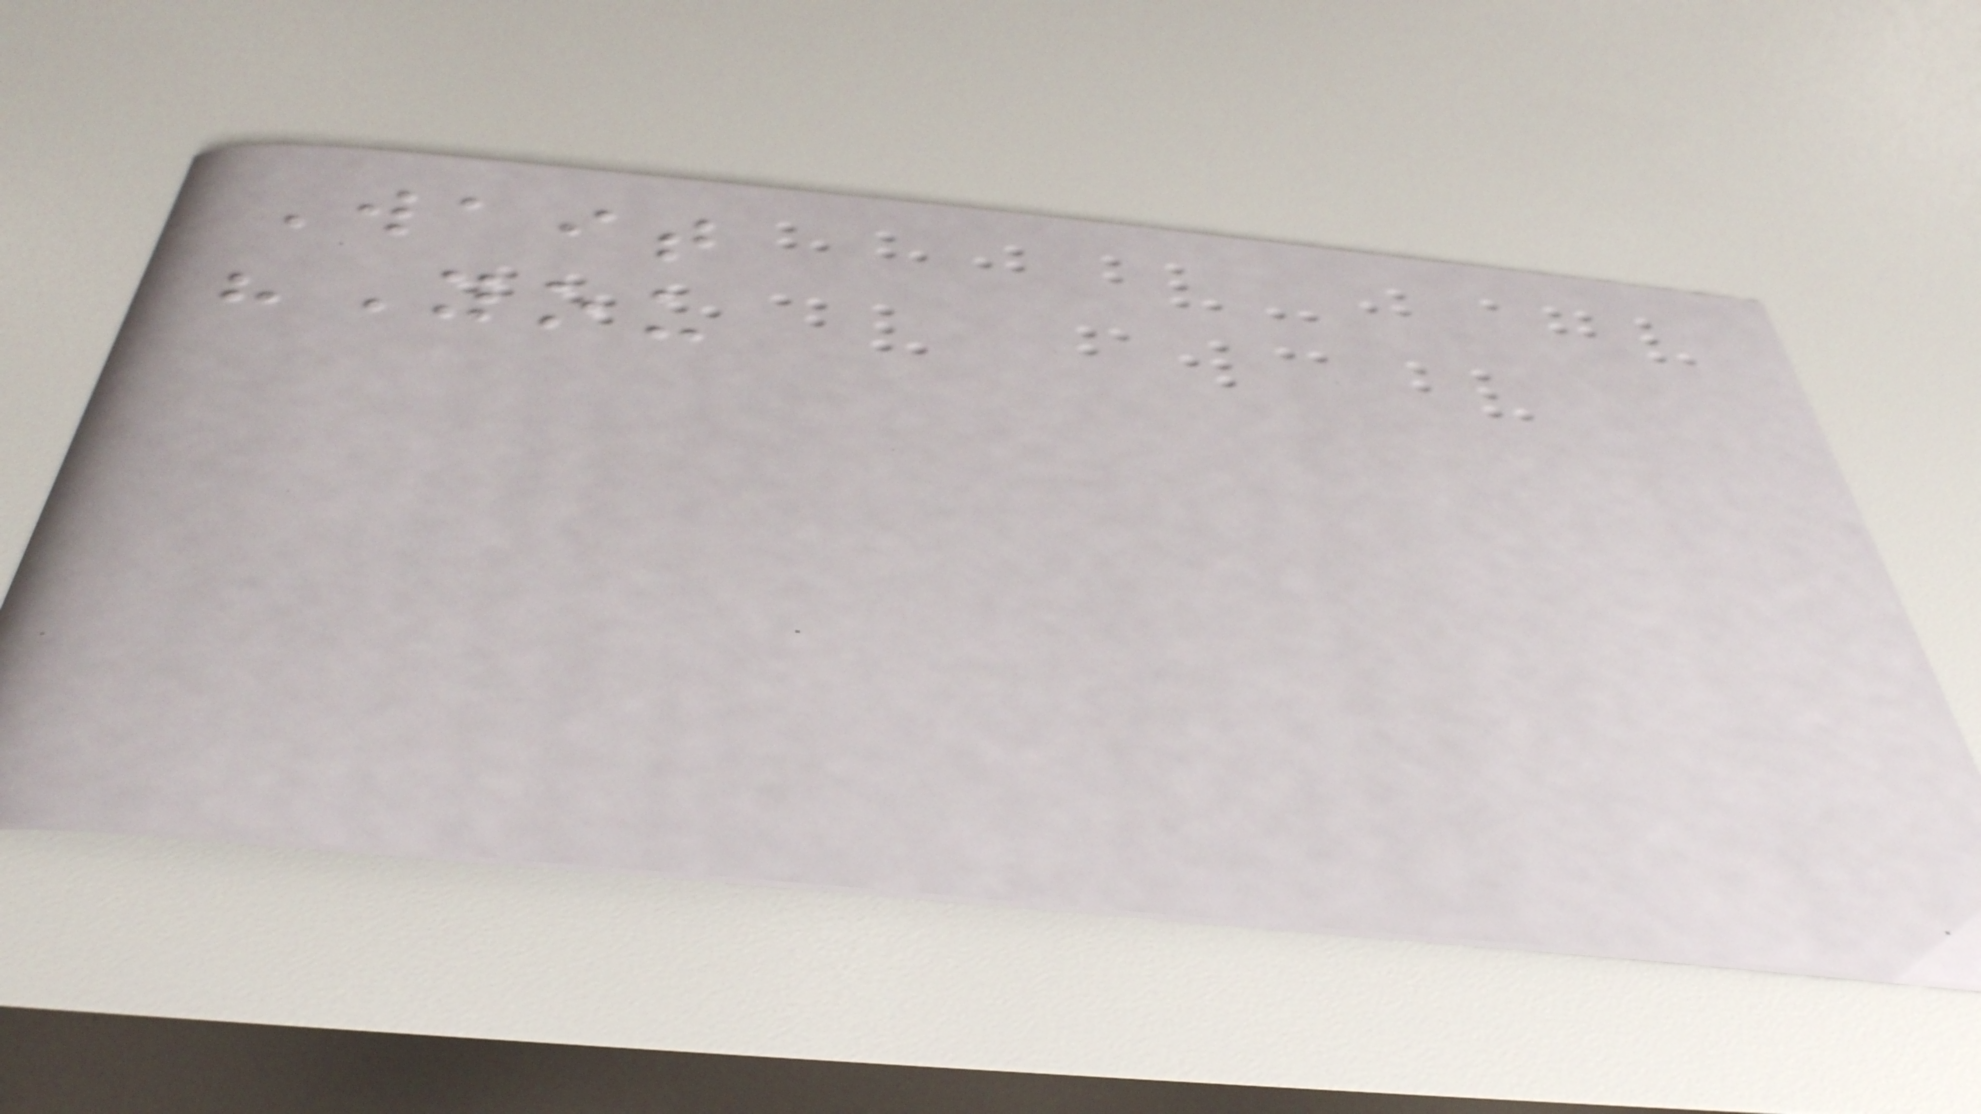Wait
"You
